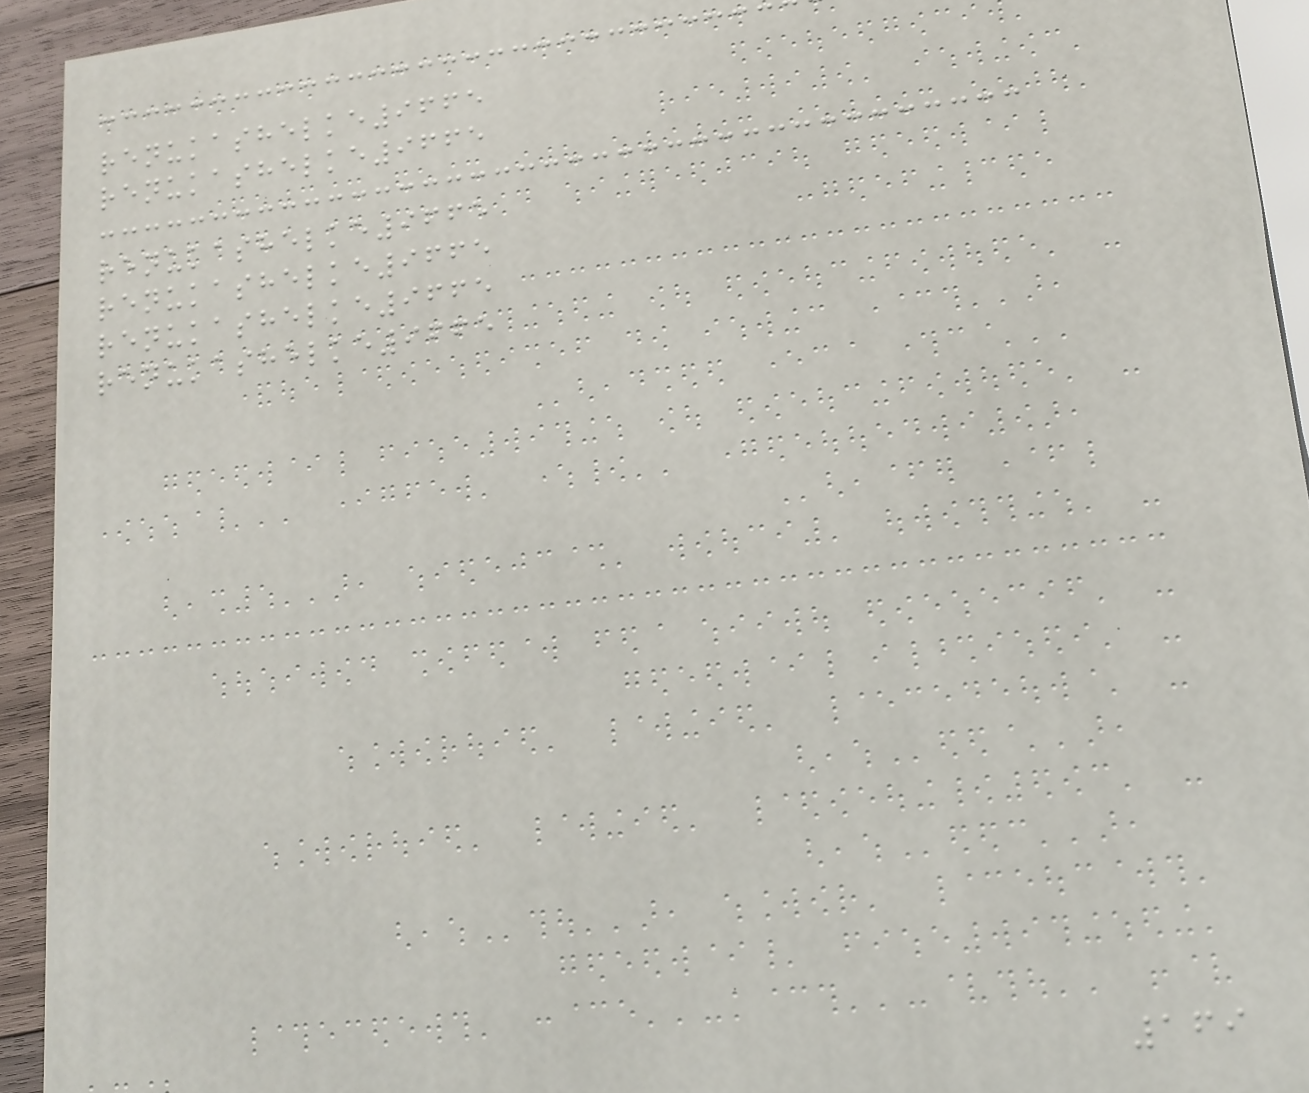renukashelke9665
renukashelke9665
renukashelke9665
renukashelke9665
renukashelke9665
renukashelke9665
169
